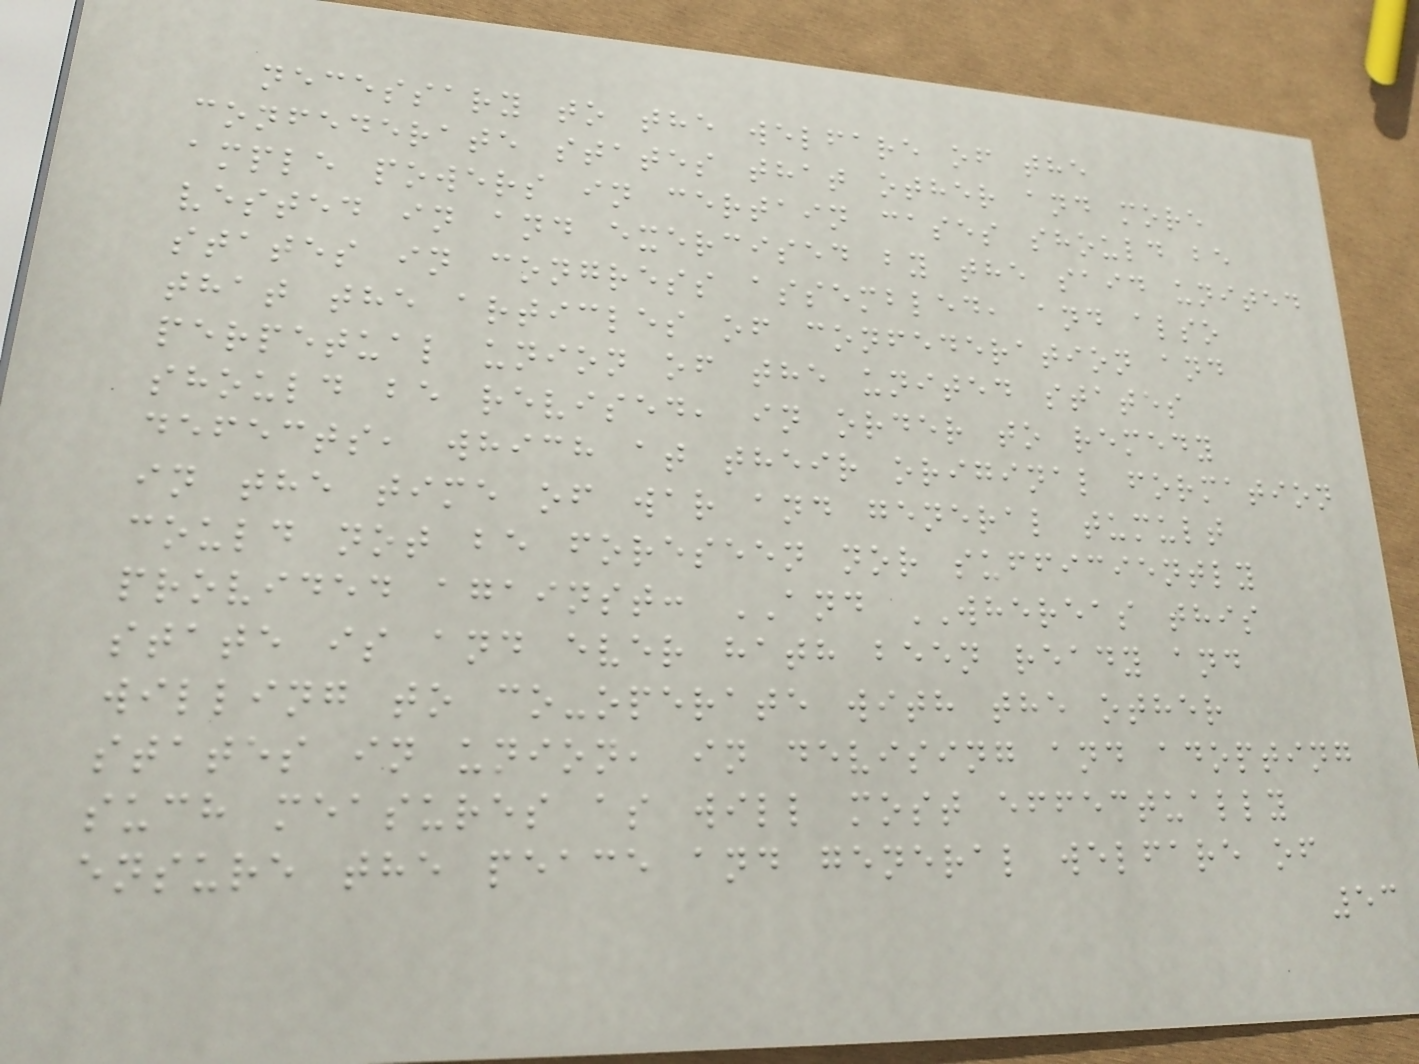necessary to the welfare of the
confederate states that other and more
ample powers in certain cases should be
vested in and exercised by the said united
states in congress assembled, and also
that the articles of confederation and
perpetual union of the united states
should be revised, in order to remedy
defects, which at their original formation
in the time of war and general tumult
could not be foreseen nor sufficiently
provided against: AND WHEREAS this
state is and ever hath been ready and
willing to co-operate with the other
states in union, in devising and adopting
such measures as will most effectually
ensure the peace and general welfare of
53
